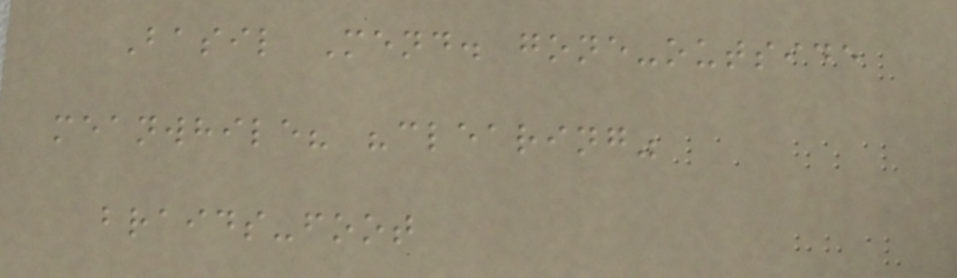Basil Mend. gone-outside
meanwhile? "clearing"
braids-foot
